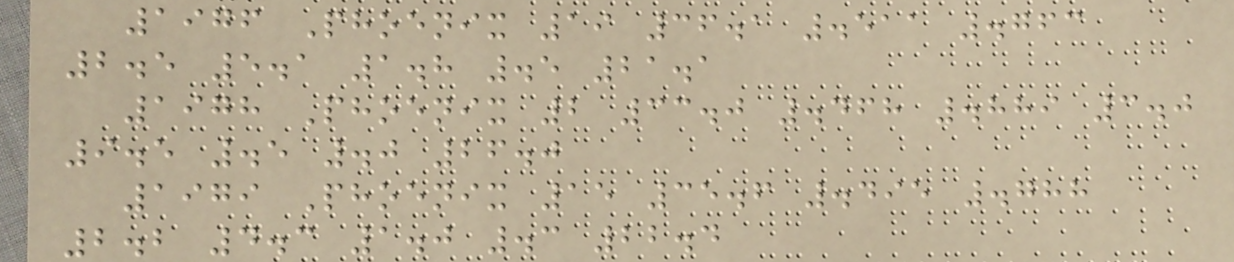1976 Phoenix 19 36.1 .511 .763
2.5 5.1 1.8 .5 21.1
1978 Phoenix 2 33.0 .468 .889 3.0
9.5 .5 .0 26.0
1979 Phoenix 15 35.6 .495 .788
2.2 4.3 1.0 .3 22.4
